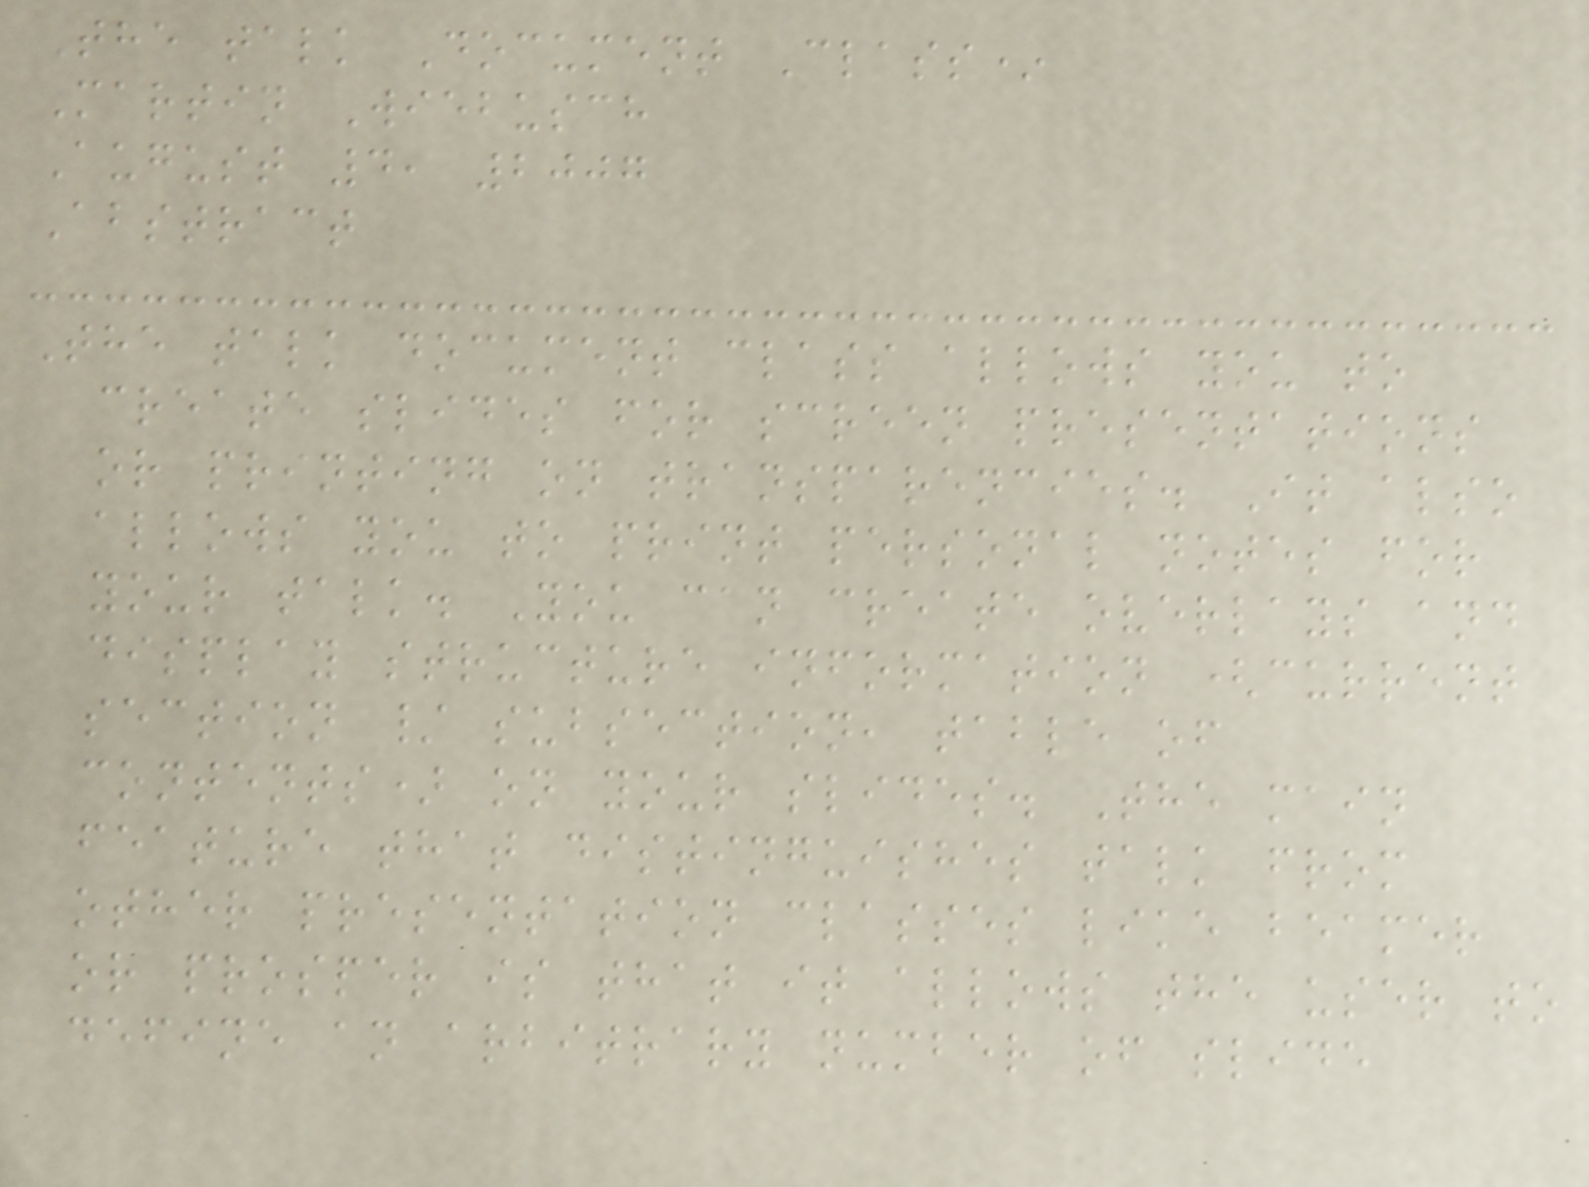The talk Document Class*
Martin Wiebusch
August 4, 2007
Abstract
The talk document class allows you to
create slides for screen presentations
or printing on transparencies. It also
allows you to print personal notes for
your talk. You can create overlays and
display structure information (current
section / subsection, table of
contents) on your slides. The main
feature that distinguishes talk from
other presentation classes like beamer
or prosper is that it allows the user to
define an arbitrary number of slide
